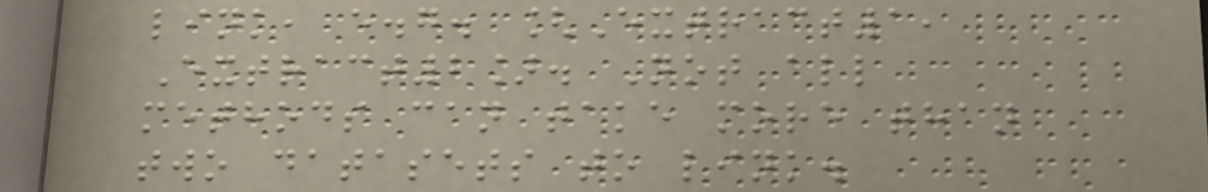link, e.g. [Extract1,
Extract2]. Not all
methods can take more than
two datasets to link.
